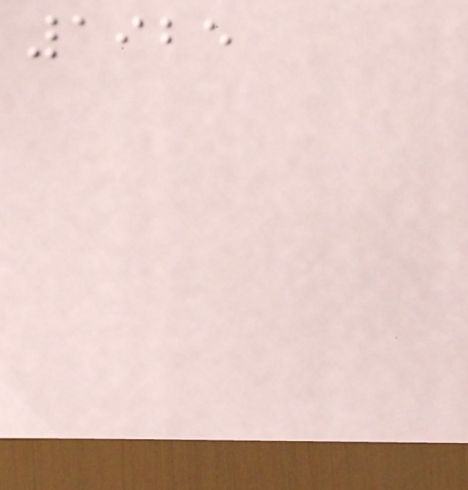1925
